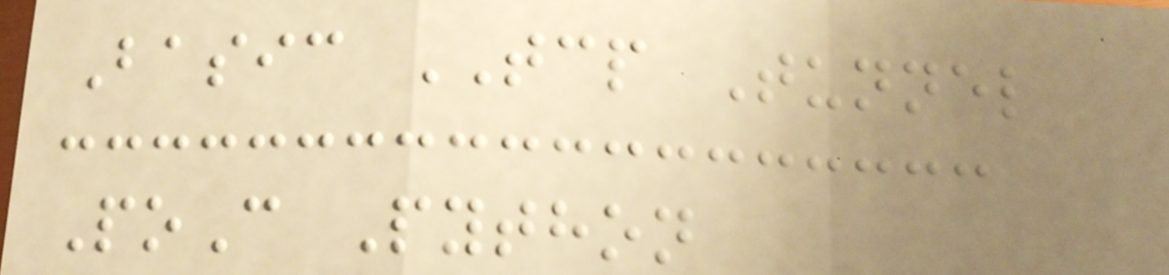Basic TCP Tunnel
PoC Python
